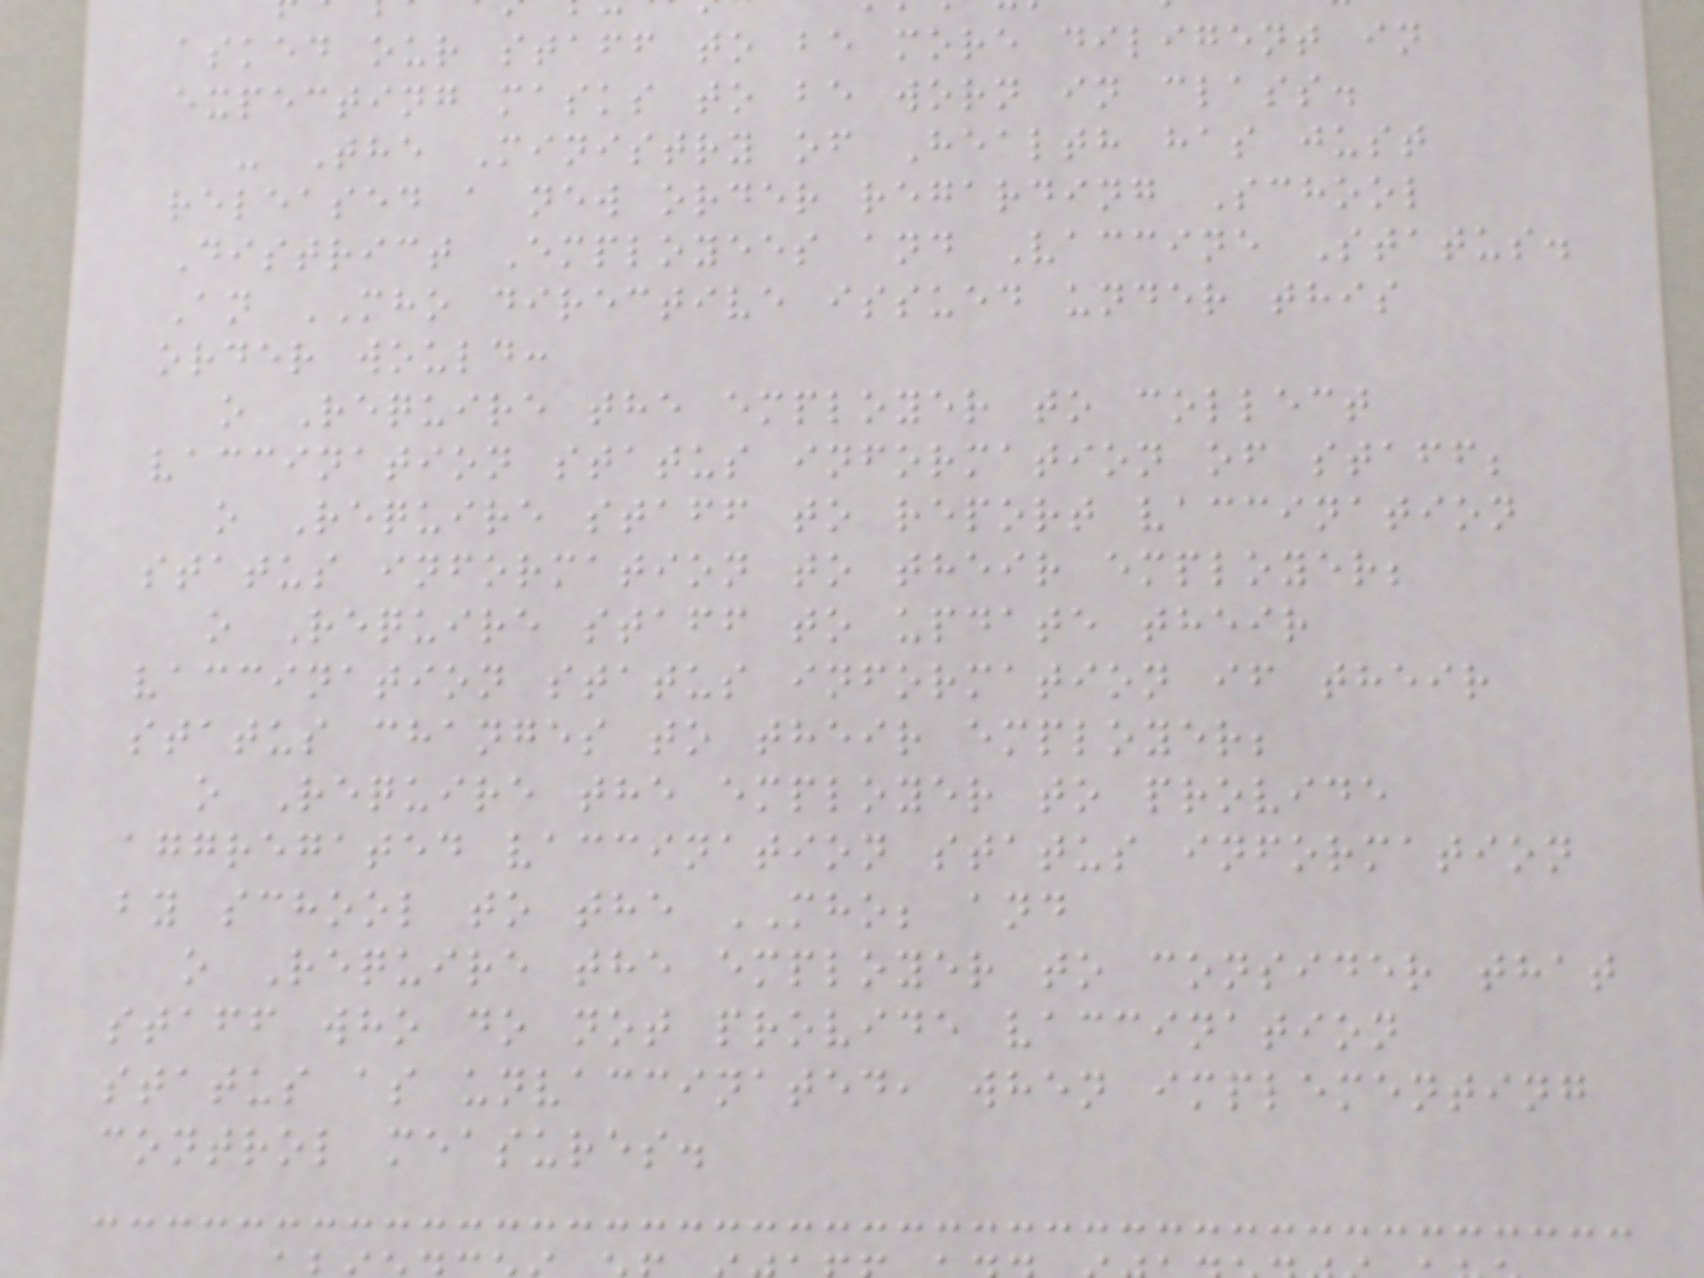asked our staff to be more diligent in
expecting masks to be worn in class.
- The Ministry of Health has just
released a new order regarding School
District Employees and Vaccine Status.
An MHO directive issued under this
order would:
o Require the employer to collect
vaccination status information of staff;
o Require staff to report vaccination
status information to their employer;
o Require staff to update their
vaccination status information if their
status changes to their employer;
o Require the employer to provide
aggregated vaccination status information
by school to the MHO; and
o Require the employer to consider that
staff who do not provide vaccination
status as unvaccinated, when implementing
control measures.
